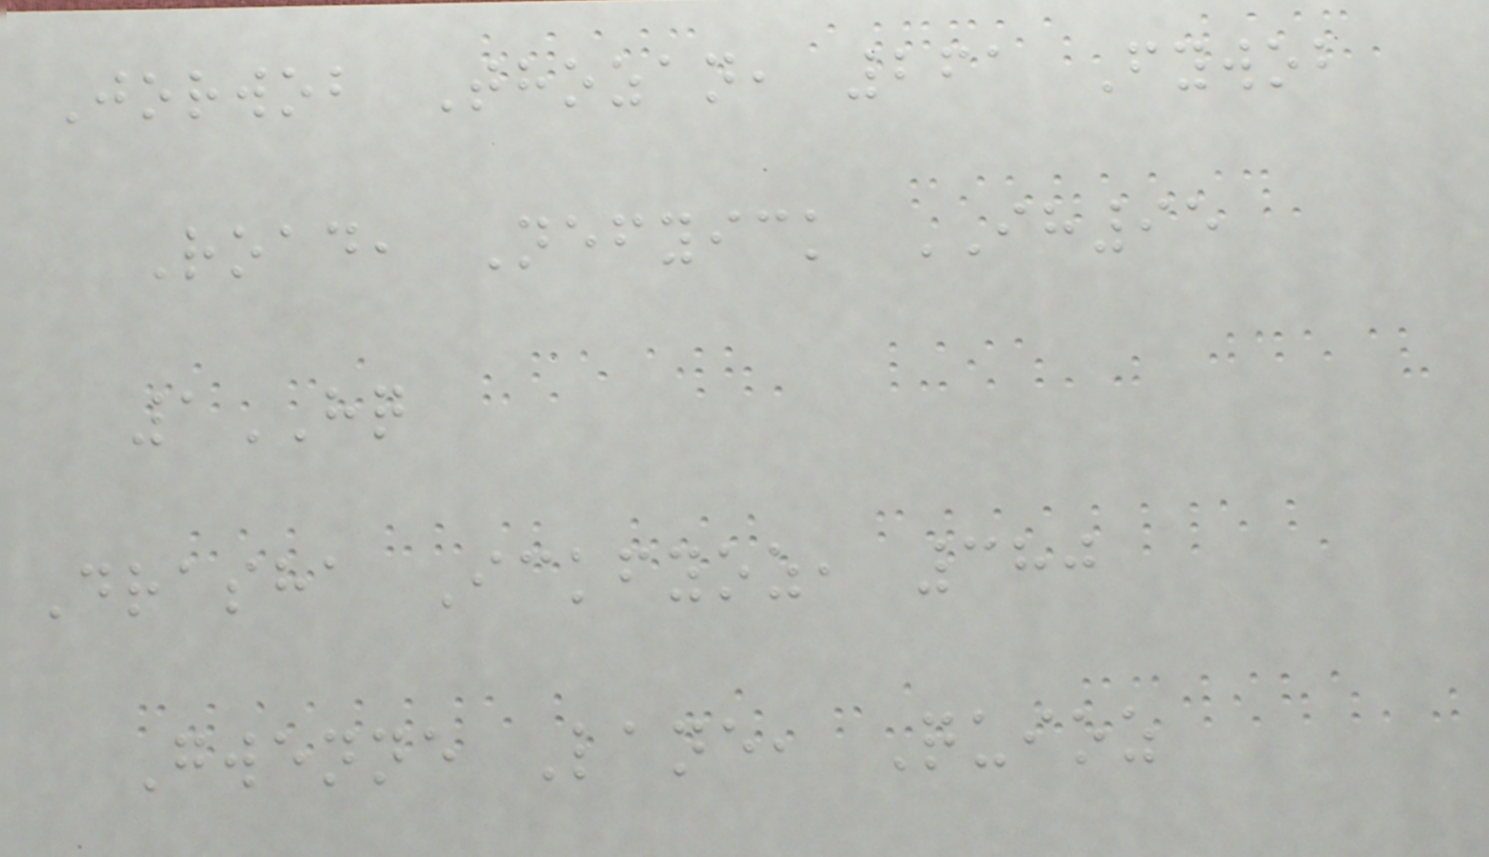Jorwob Thozan, 261 Fywob
Road, Nefyick IH95
1HQ
Drasha Ickfyoz, 380
Gwenne Lane, Quioz
